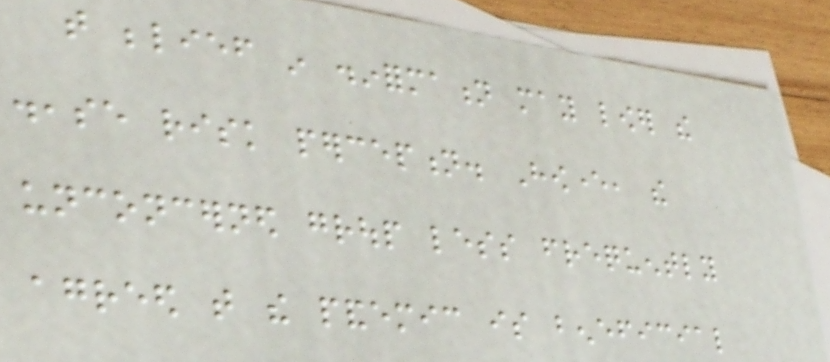that belief in disinformation may lower the
disease risk perception. However, the
unconcerned group less frequently
agreed that the pandemic is beneficial
